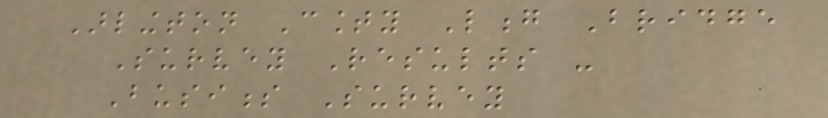Arlington County Long Bridge
Survey Results -
Business Survey
